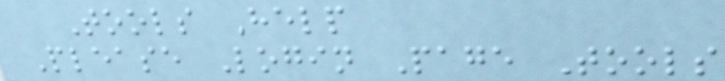Tools Help
Please Login Page Tools
